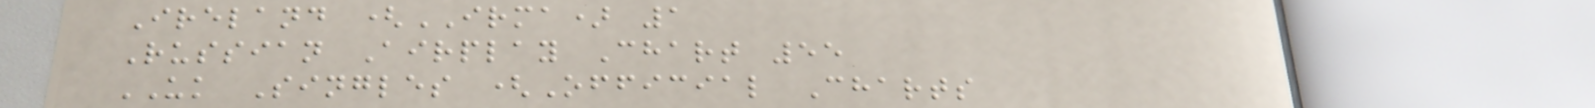Ireland (IRMA) 1
Russian Airplay Chart 55
UK Singles (Official Charts
